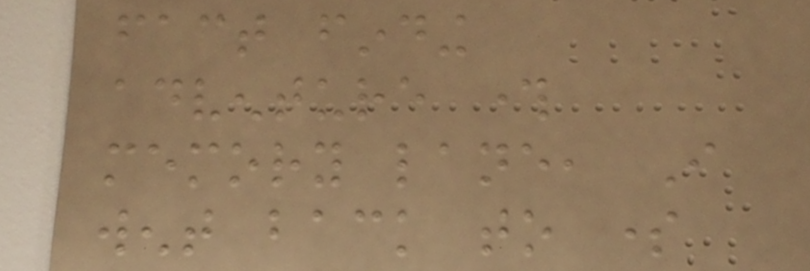fact finding
adventure through
memory lane, I
went back to some
